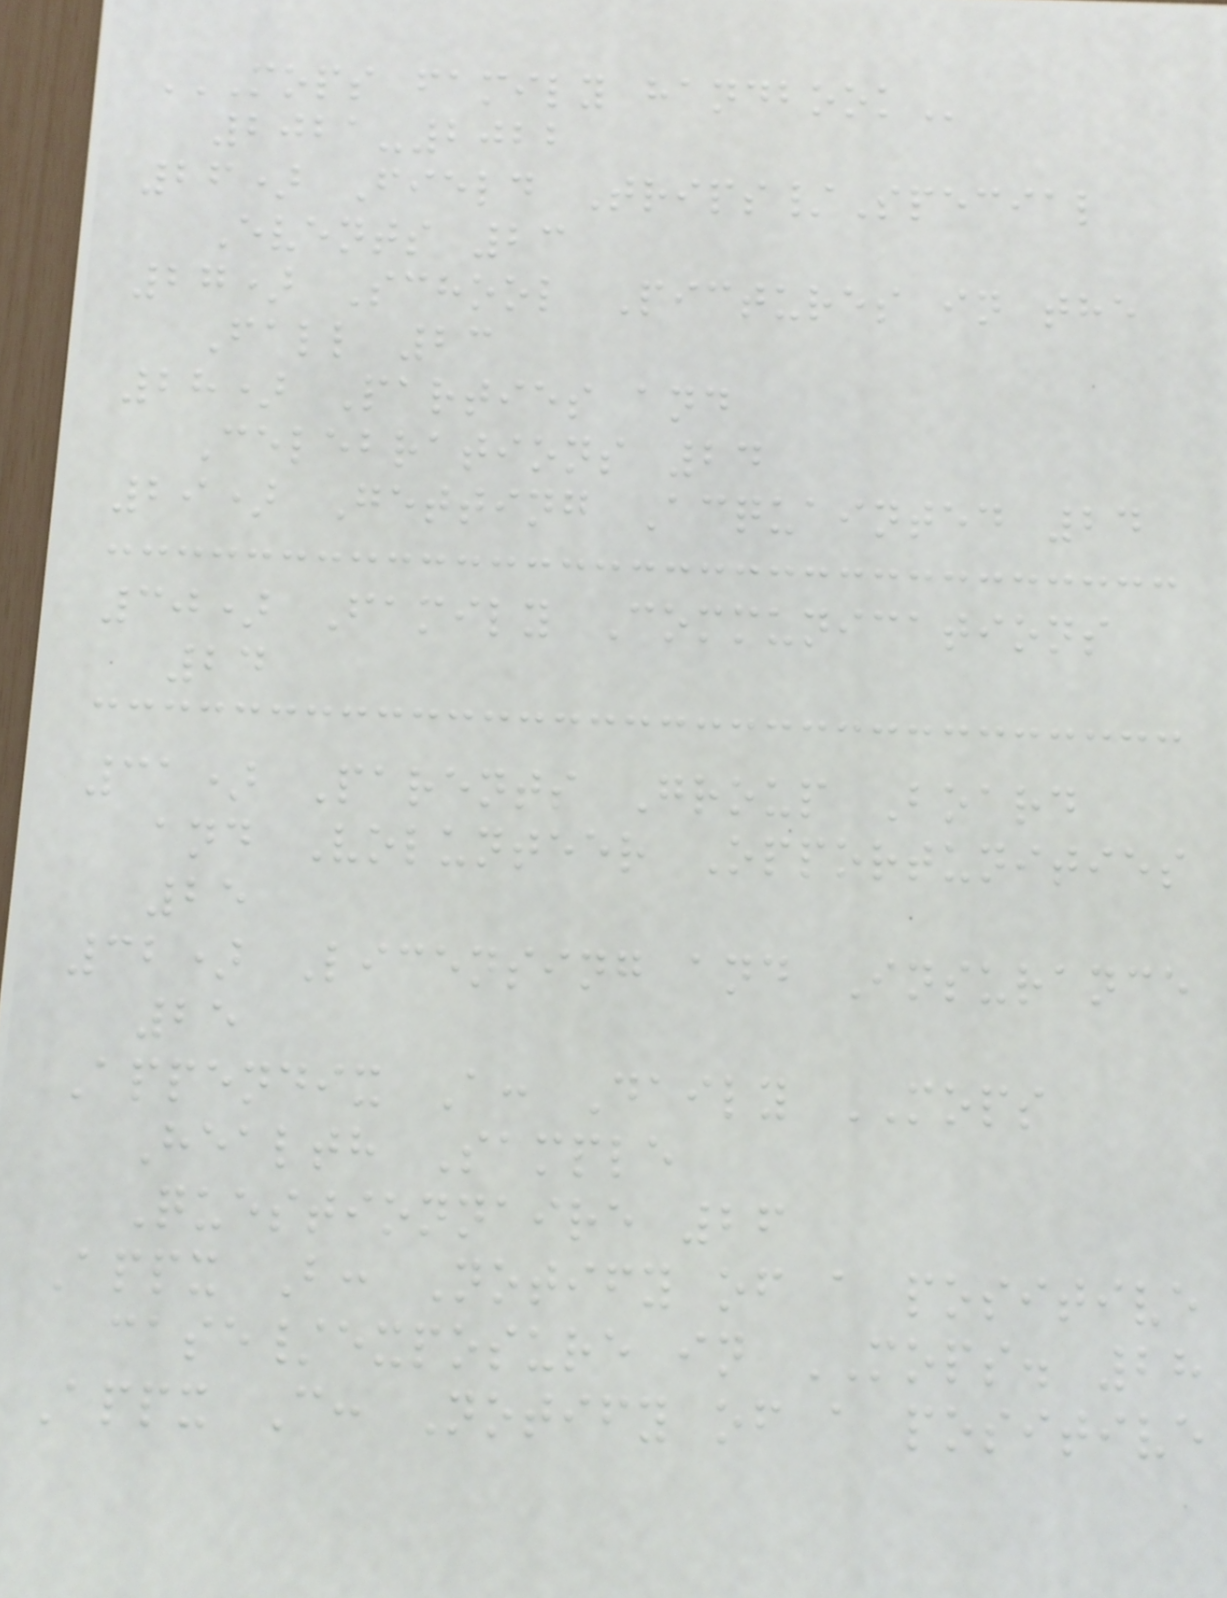MOPS FAMILY HANDBOOK
2021-2022
26) Field Trips/Special
Events 23
27) School Pictures in the
Fall 23
28) Parties and
Celebrations 24
29) Getting Acquainted 24
30) Family Communications
24
31) Parents Group Board
and Volunteer Opportunities
25
32) Licensing and Insurance
25
Appendix A: Daily MOPS
Health Sample
Questionnaire 26
Appx B: Notify of a positive
case/exposure in MOPS. 28
Appx C: Notify of a positive
